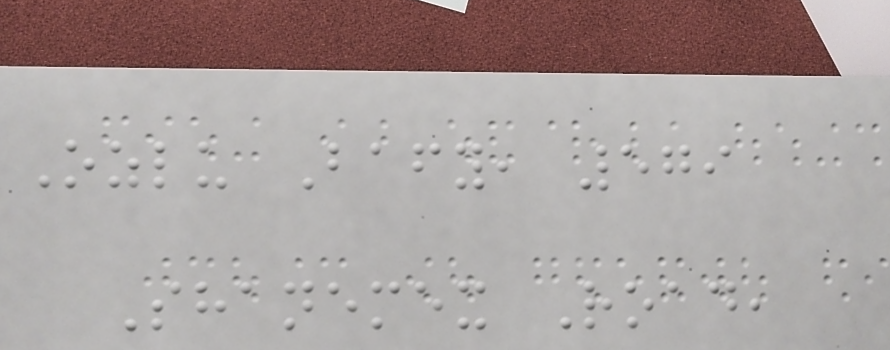Ozlu Bafy, 579
Shanemex Road,
